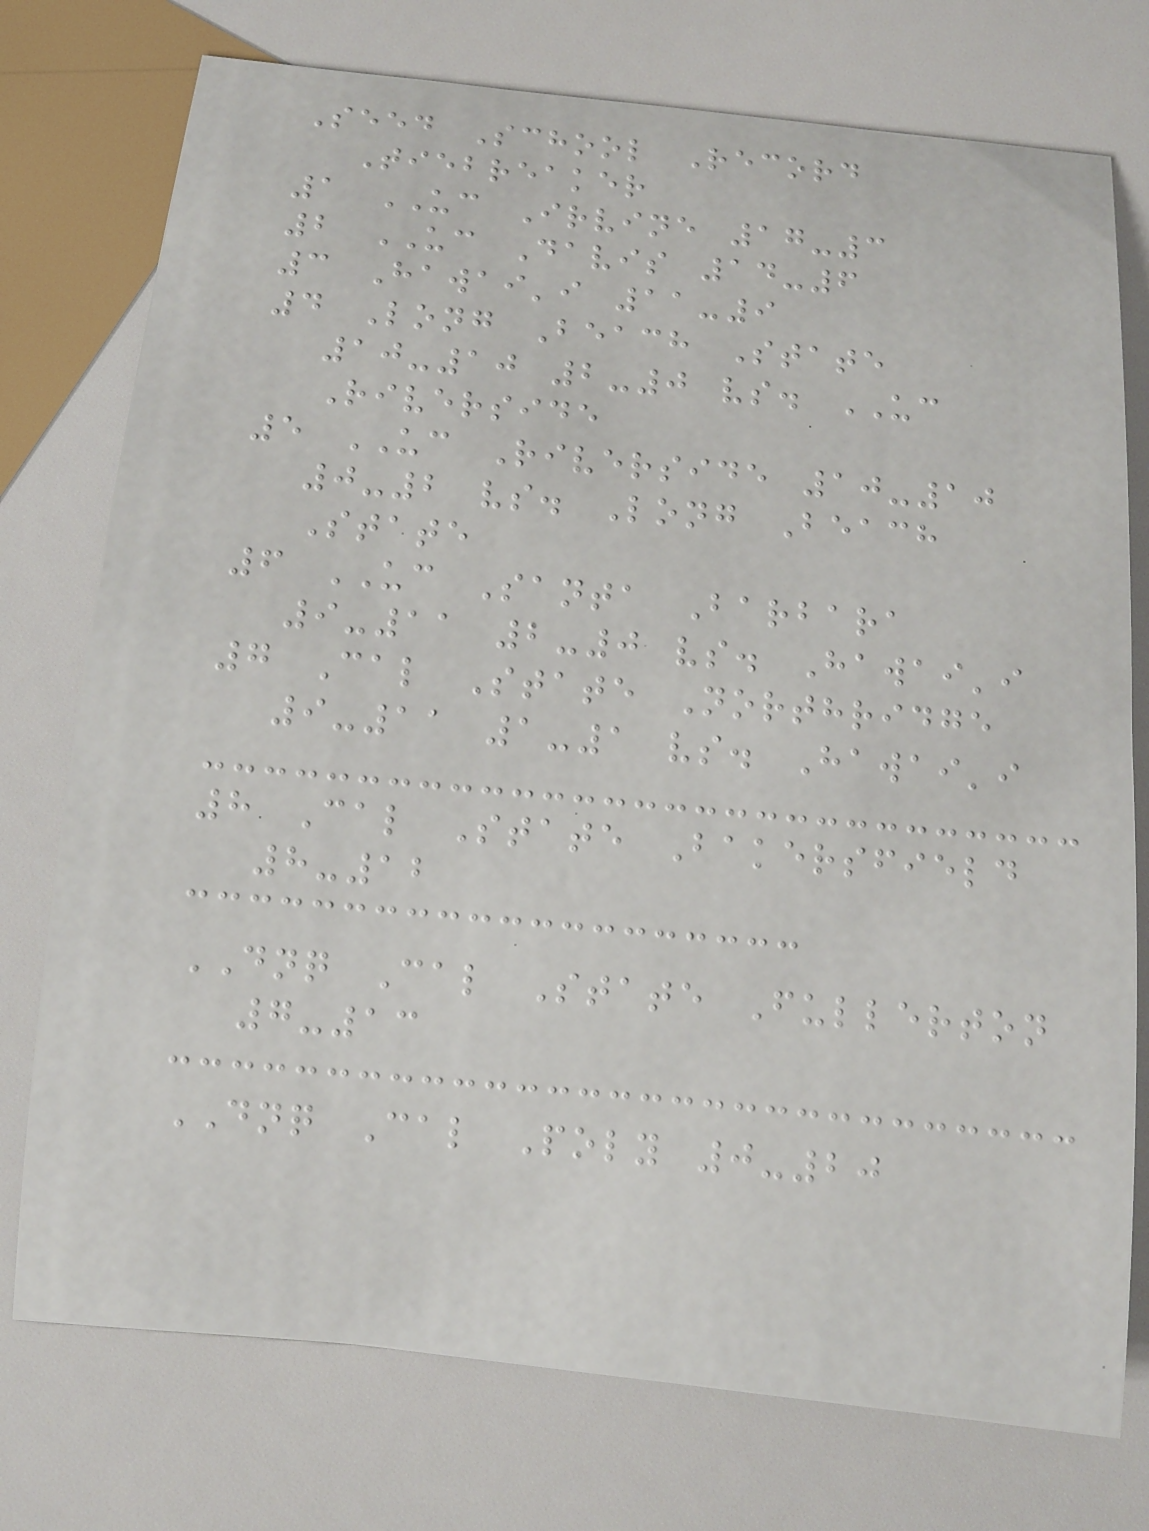Seed School Record
Tiebreaker
1 UC Irvine 17-3
2 UC Davis 14-6
3 Hawai'i 11-9
4 Long Beach State
10-10 2-0 vs. UC
Riverside
5 UC Riverside 10-10
0-2 vs. Long Beach
State
6 UC Santa Barbara
9-11 2-0 vs. Hawai'i
7 Cal State Northridge
9-11 1-1 vs. Hawai'i
8 Cal State Bakersfield
8-12
DNQ Cal State Fullerton
7-13
DNQ Cal Poly 0-20
